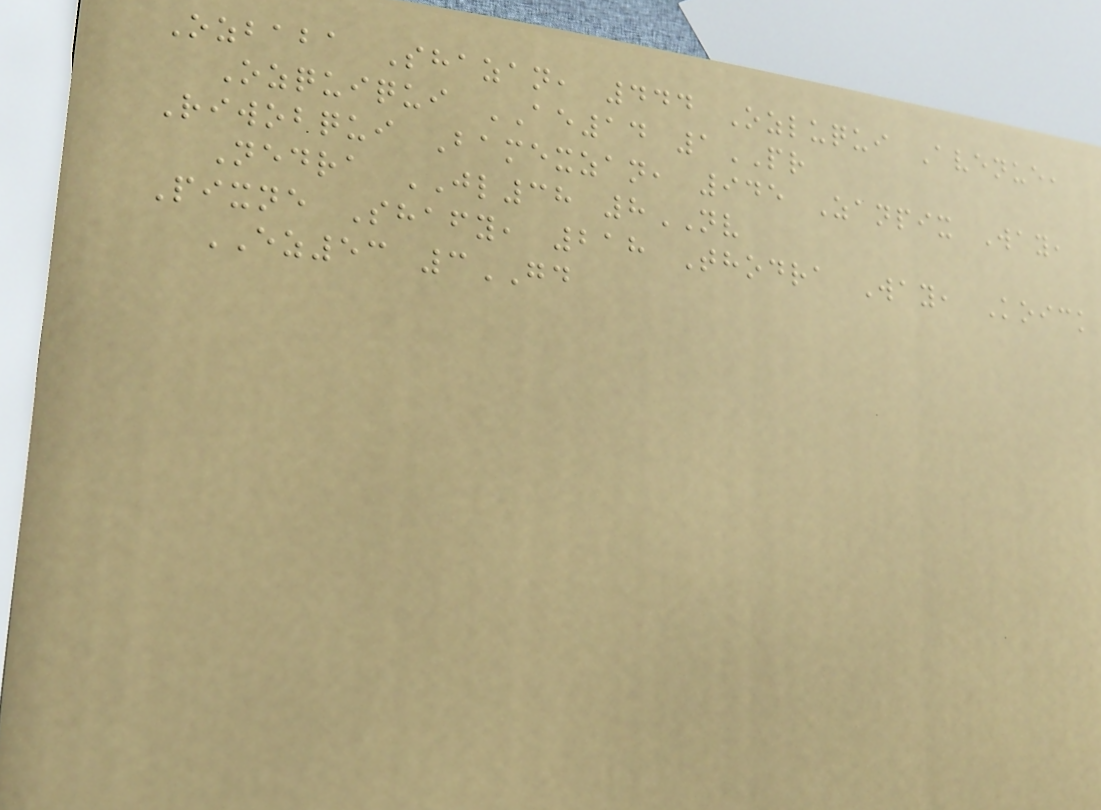Ozbaba Shazan, 444 Ozluqui Avenue,
Ozquiqui AE14 1PR
Riwobqui Bamexzan, 945 Zanpix Way,
Nedra JL38 8NV
Pixne Shafy, 218 Thodra Way, Koick
EZ53 3GD
